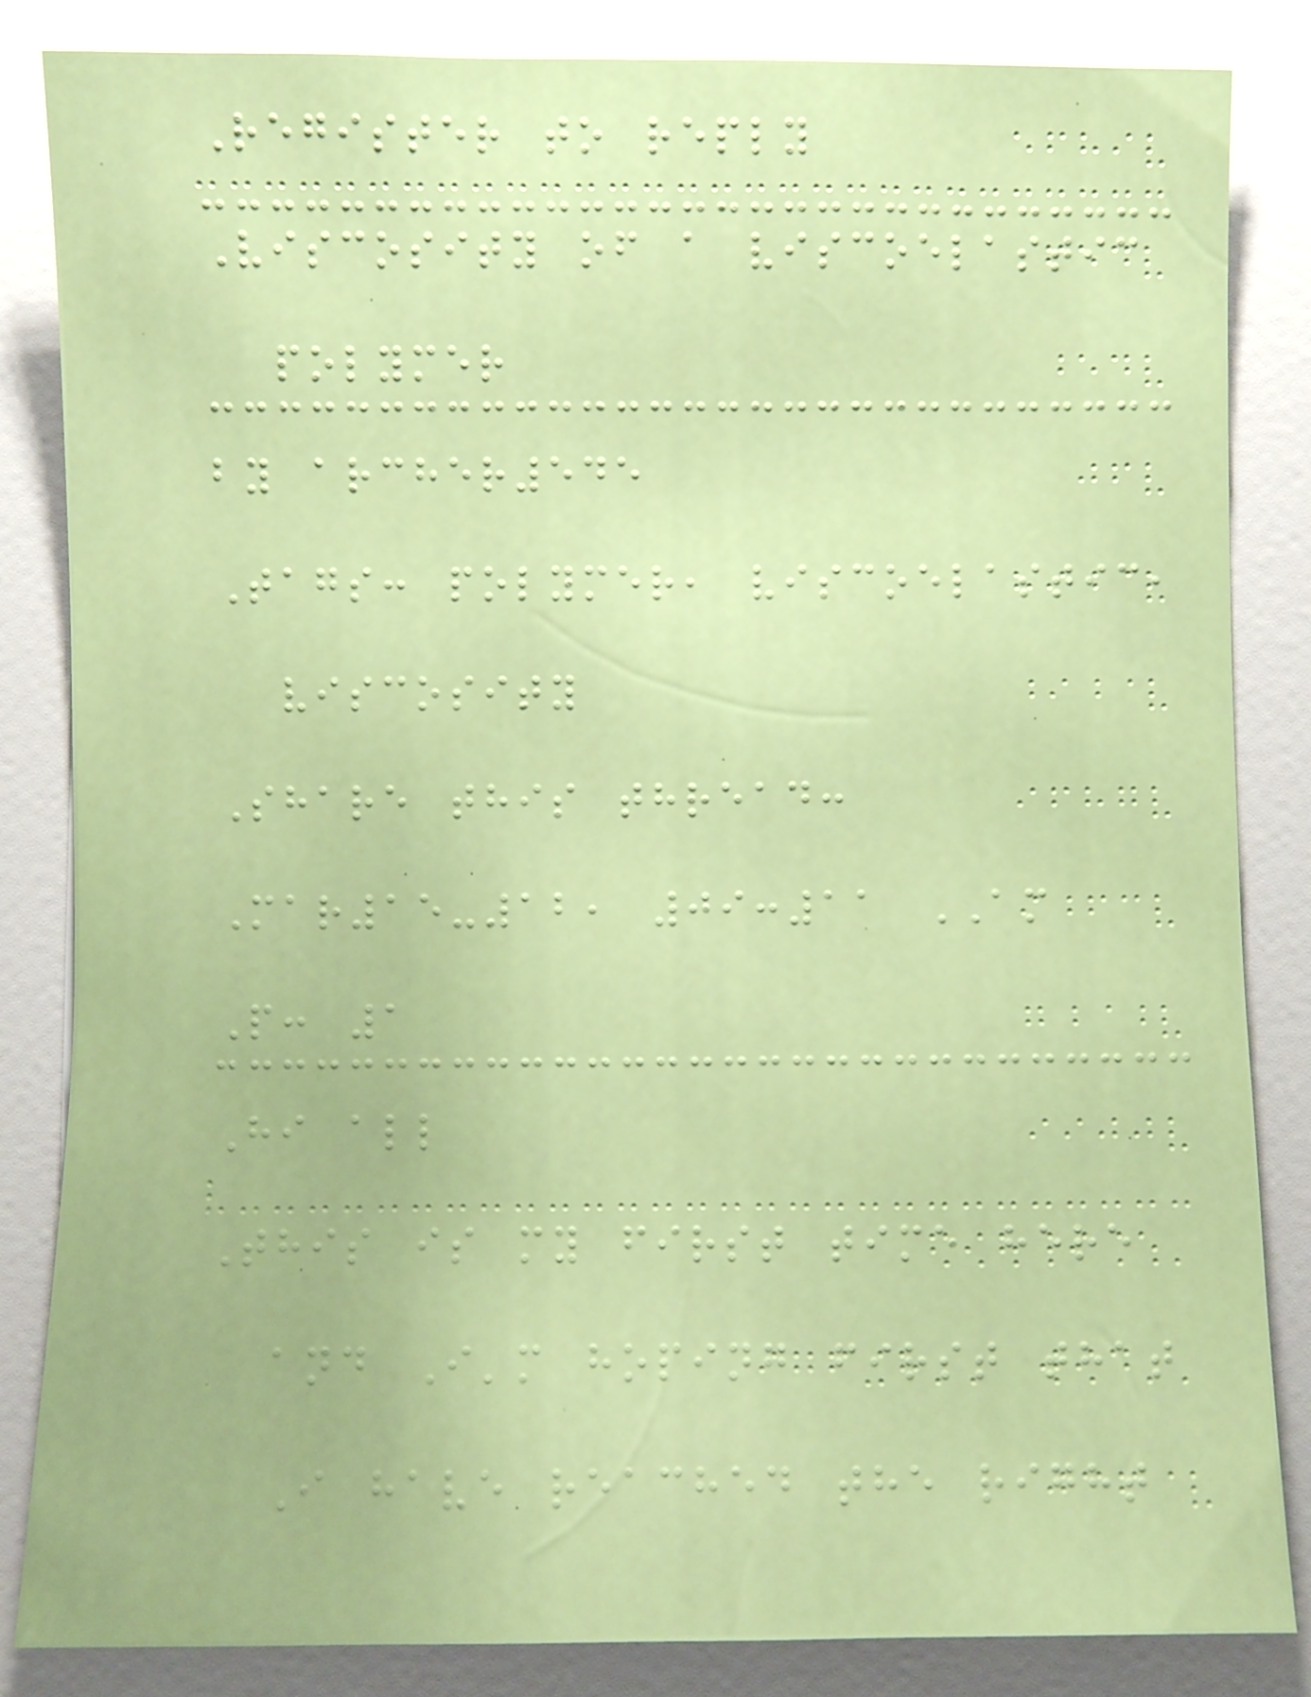Register to reply
Viscosity of a viscoelastic
polymer
by archer545
Tags: polymer, viscoelastic,
viscosity
Share this thread:
Mar15-12, 09:11 AM
P: 1
Hi all
This is my first time here
and I'm hoping first that
I have reached the right
